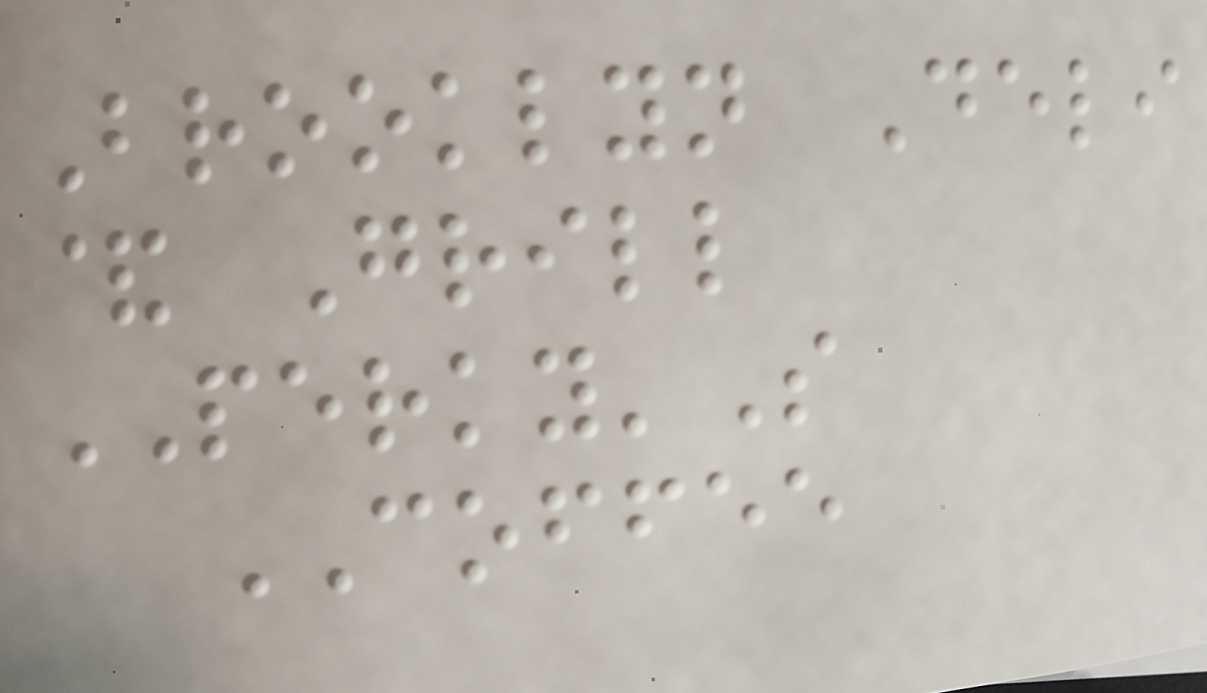Brooklyn Deli
& Grill
PERKY'S
COFFEE
